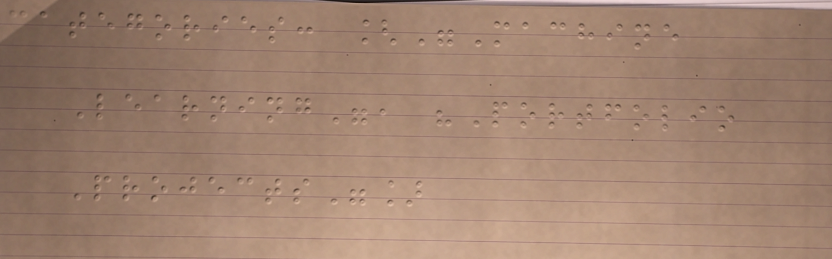categories: ["Machine
Learning", "Portfolio
Projects"]
